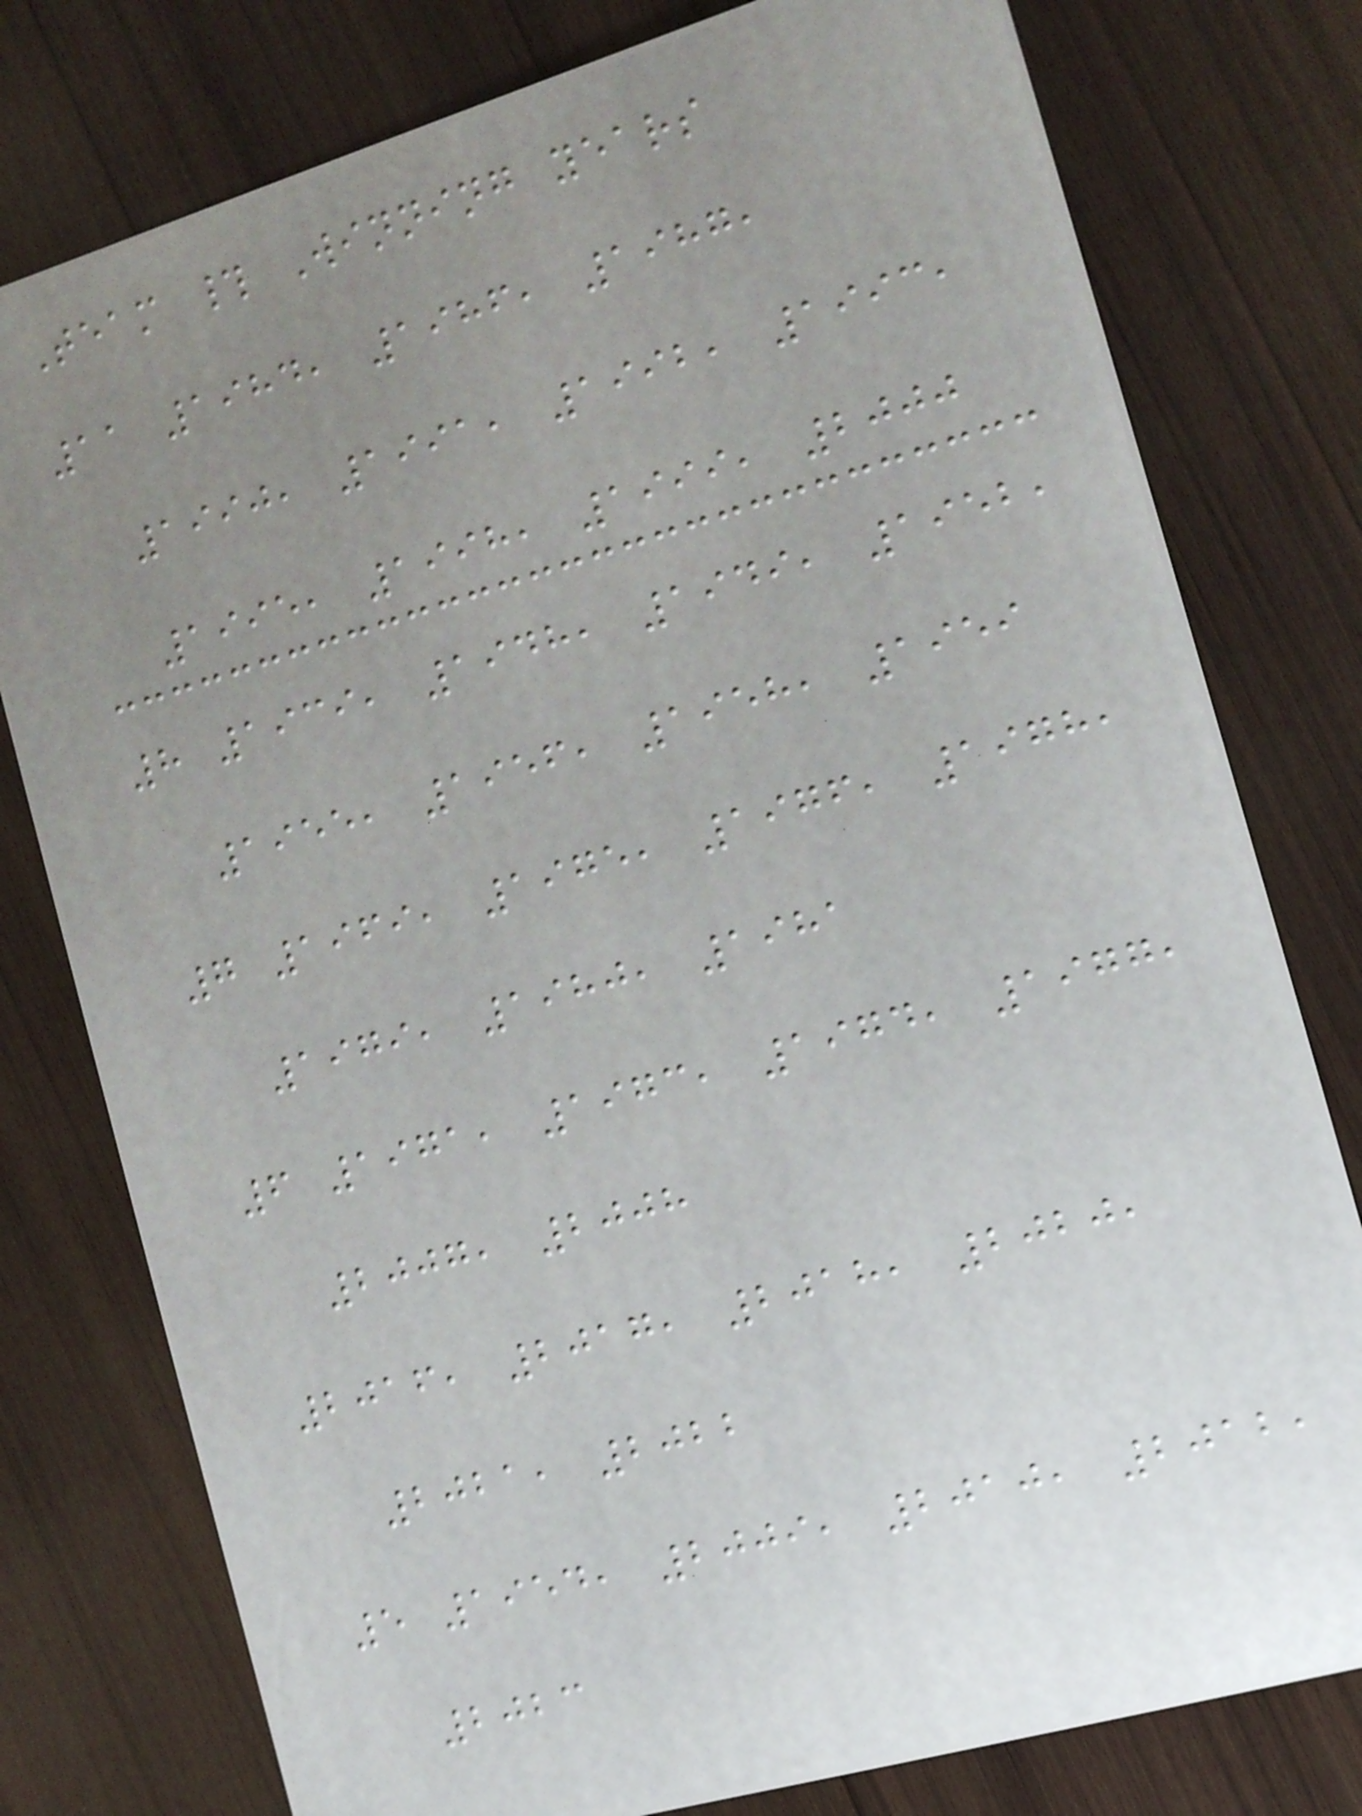Team # Winning years
11 1984, 1986, 1987,
1990, 1991, 1992, 1993,
1995, 1998, 1999, 2000
8 1939, 1948, 1949, 1952,
1955, 1956, 1958, 1959
7 1969, 1975, 1976, 1978,
1979, 1980, 1981
6 1971, 1973, 1974, 1977,
2007, 2008
2016, 2017, 2018, 2020,
2021, 2022
5 1954, 2009, 2010, 2012,
2023
